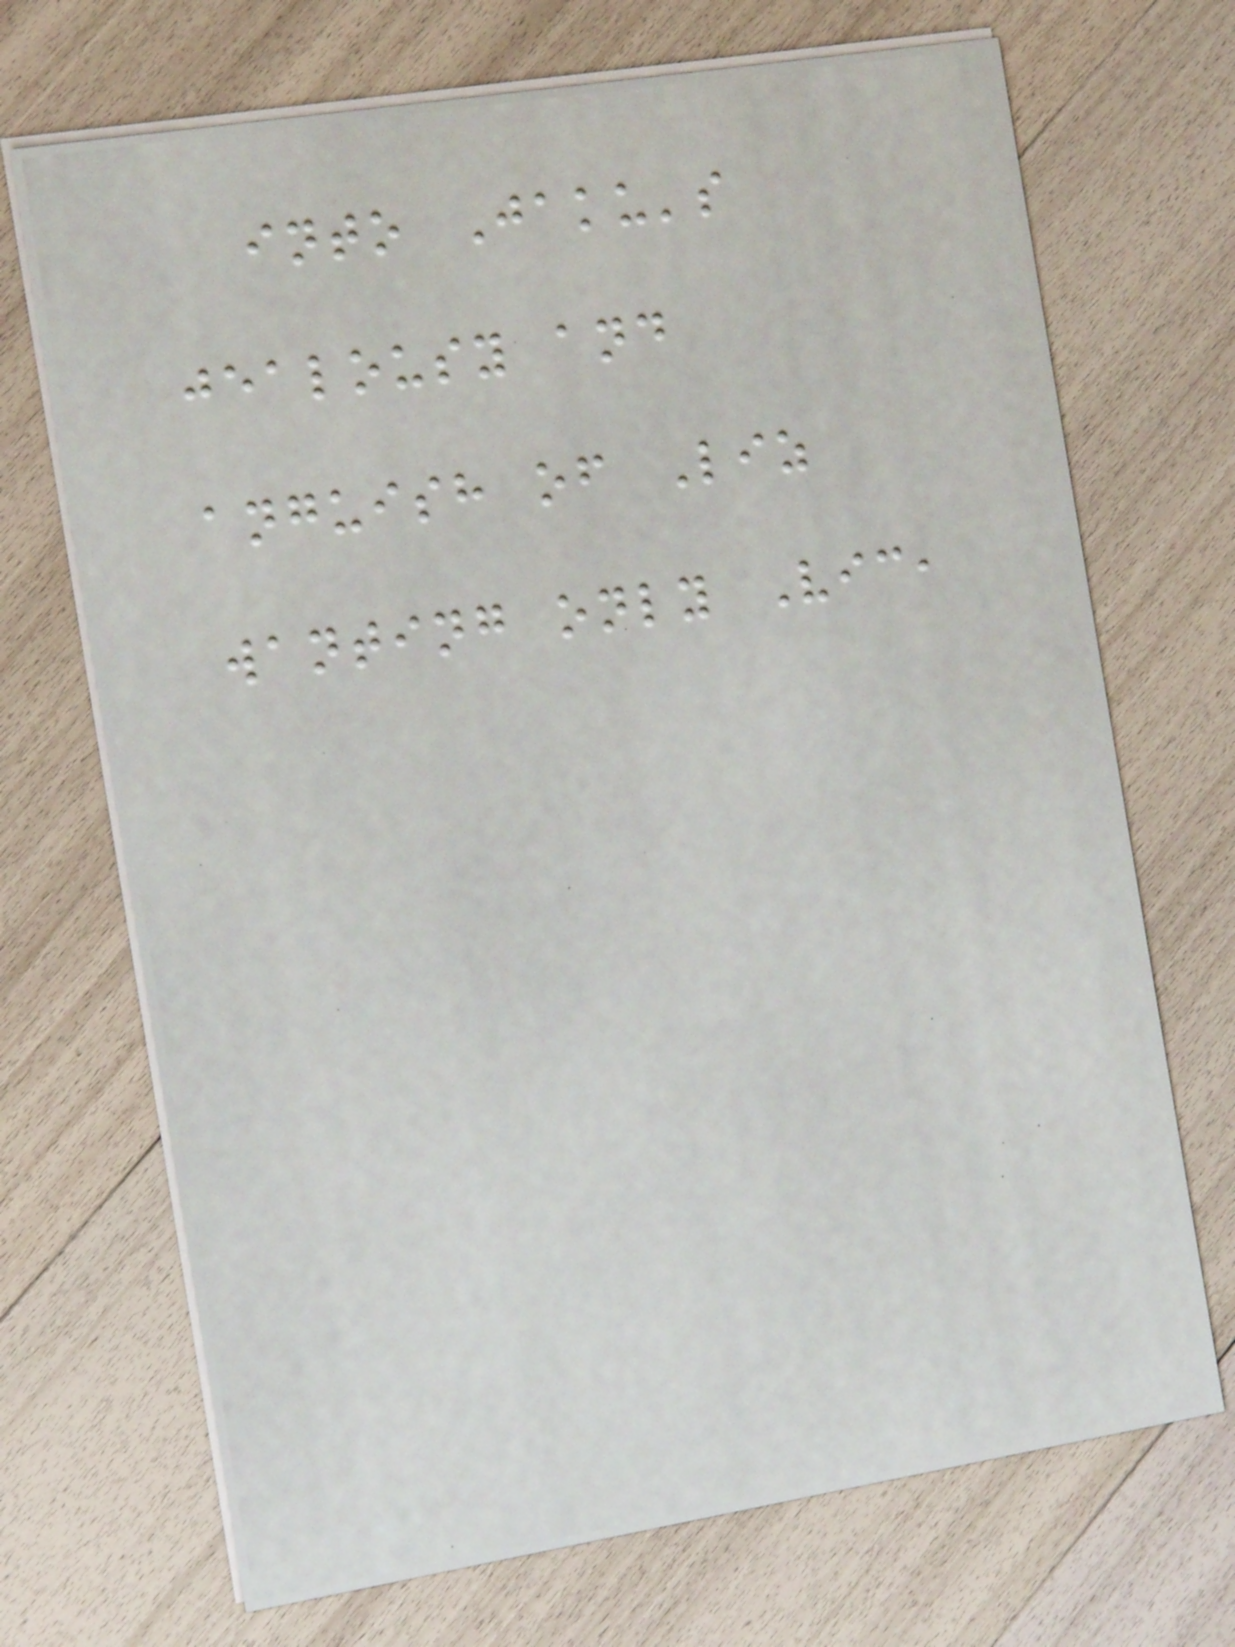into Jaku's
jealousy and
anguish of Liz
wanting only Vic,
